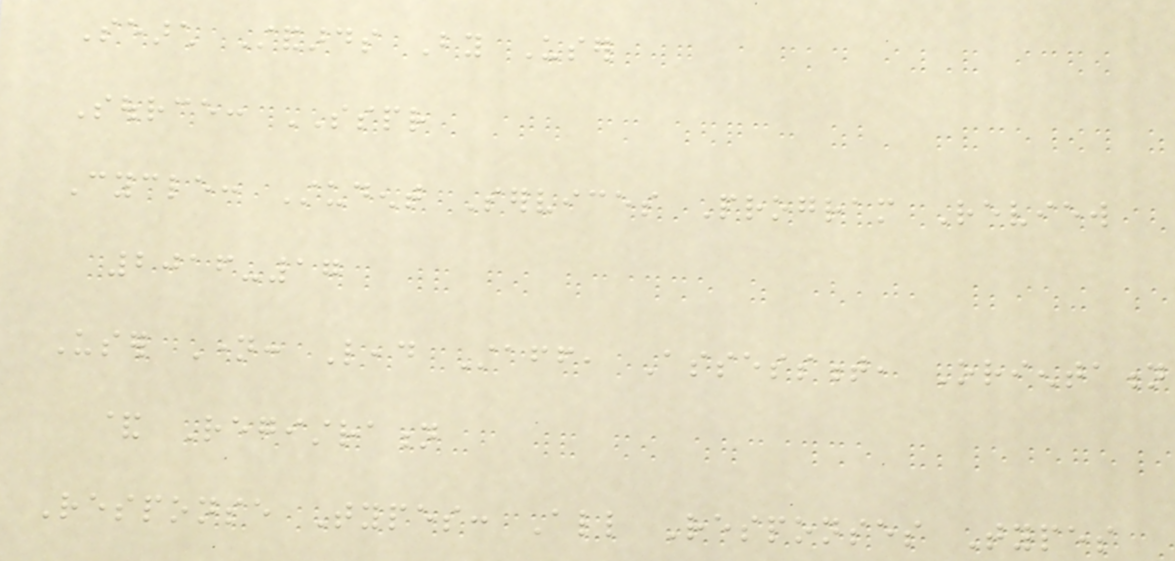Search Standards By User
Source: SSPR
Cycle: Student Services Program Review
2016-17
User Name: Lead Staff, Assessment, Orientation
& Registration
Response Types: All Responses Types
